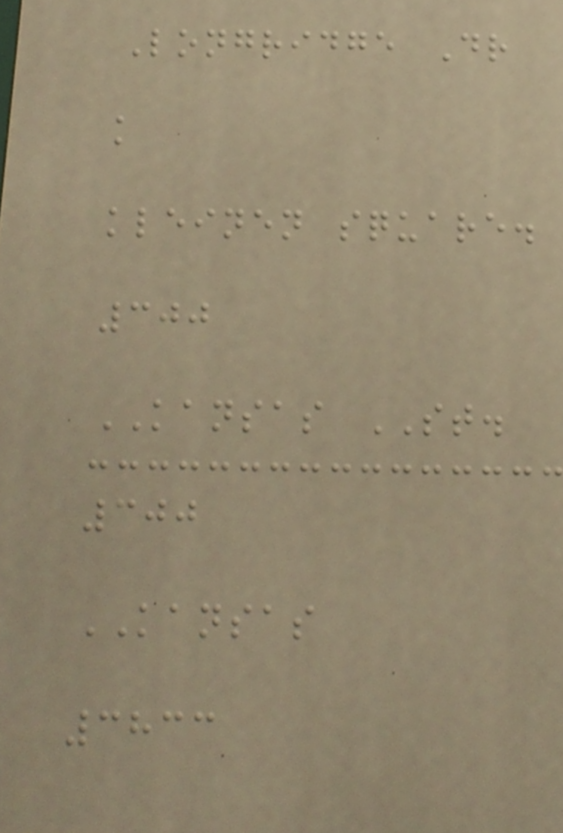Longridge Dr
k
kleinen square.
300
KANSAS ST.
300
KANSAS
3833
